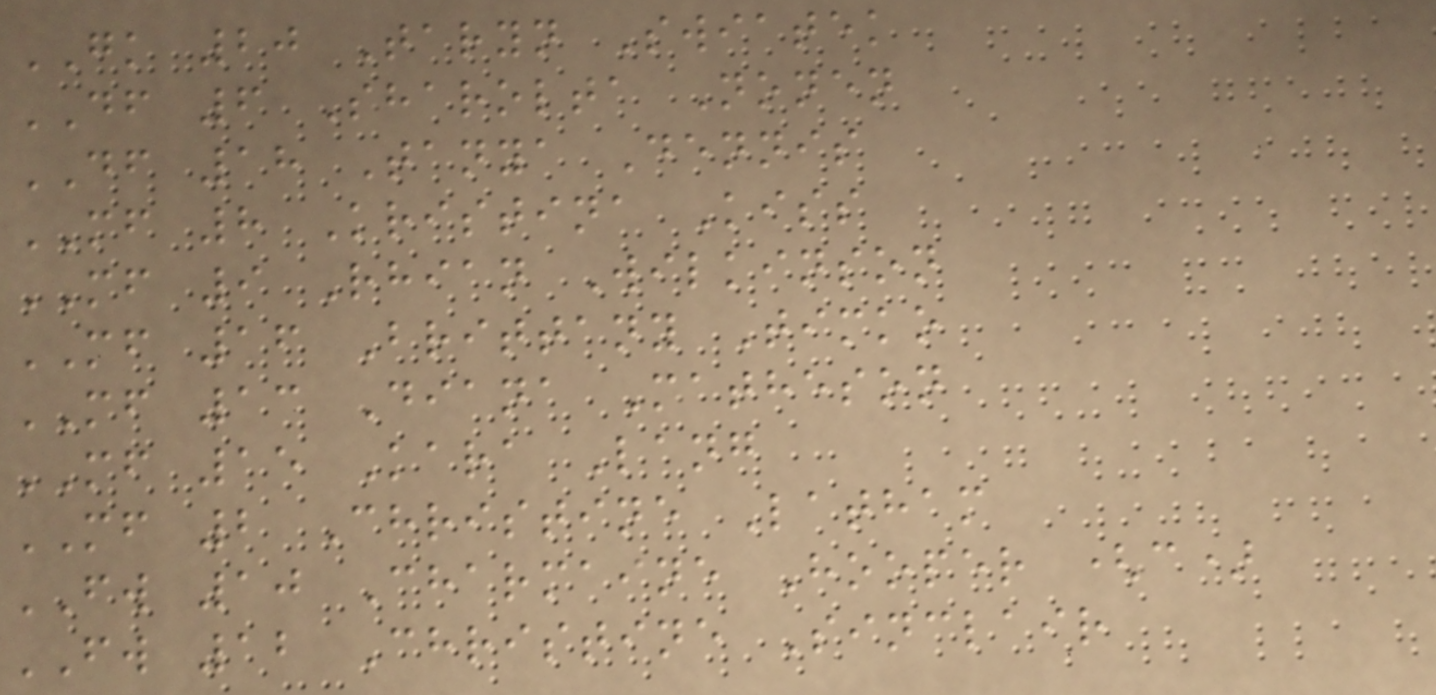GK 20 Taryn Swiatek
DF 6 Sharolta Nonen
DF 18 Tanya Dennis
MF 8 Kristina Kiss
MF 9 Rhian Wilkinson
MF 16 Brittany Timko
MF 13 Diana Matheson
MF 15 Kara Lang
MF 2 Christine Latham
FW 10 Charmaine Hooper (c)
FW 12 Christine Sinclair
